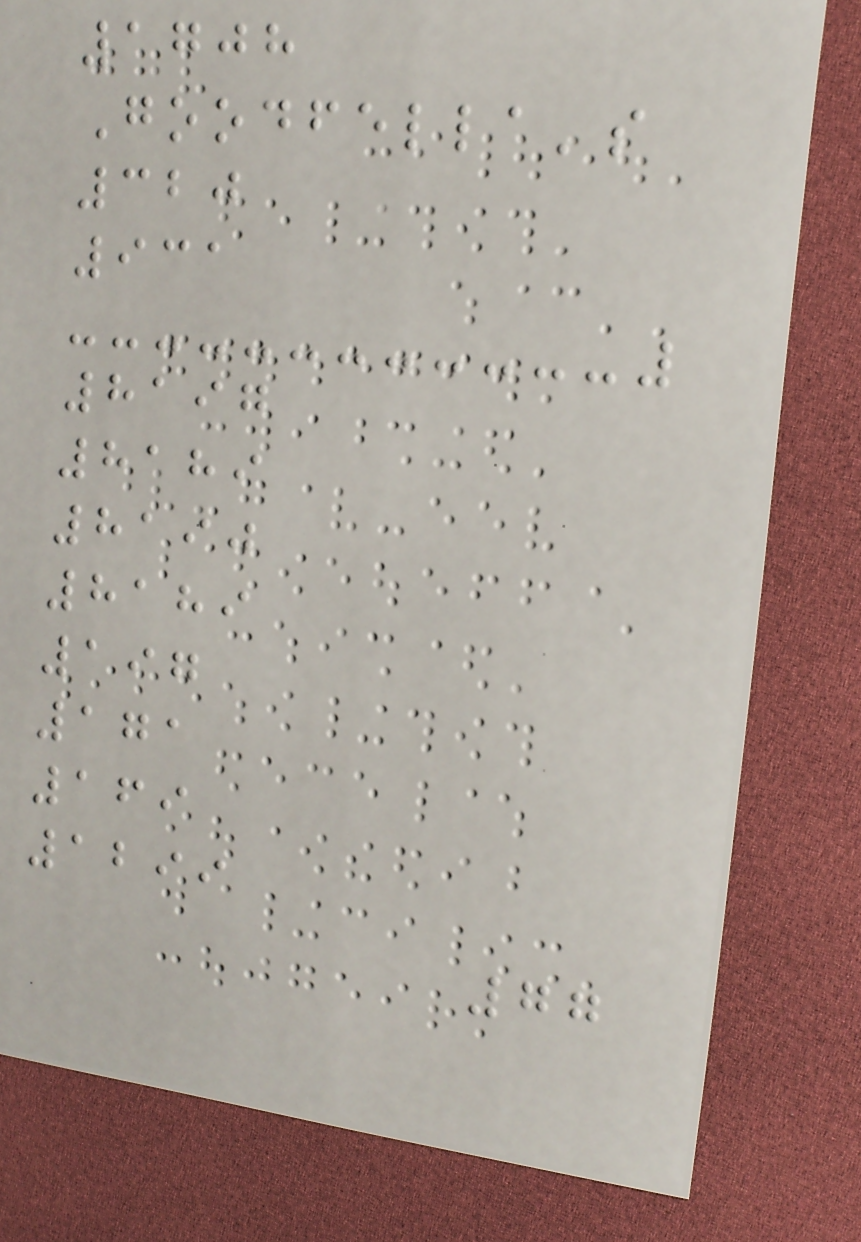1708
Goodfella's
320
931
8197
8189
8190
8189
197
171
169
1299
77
